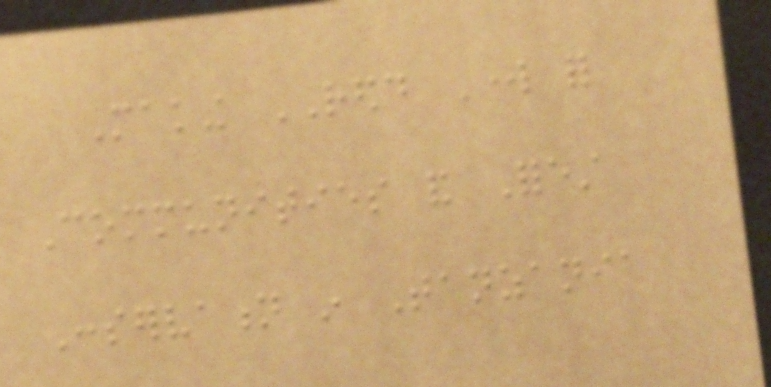Making REDD Work for
Communities and Forest
Conservation in Tanzania
